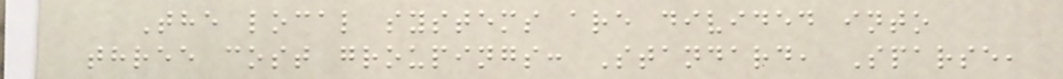The local systems are divided into
three cost groupings: Standard, Sparse,
